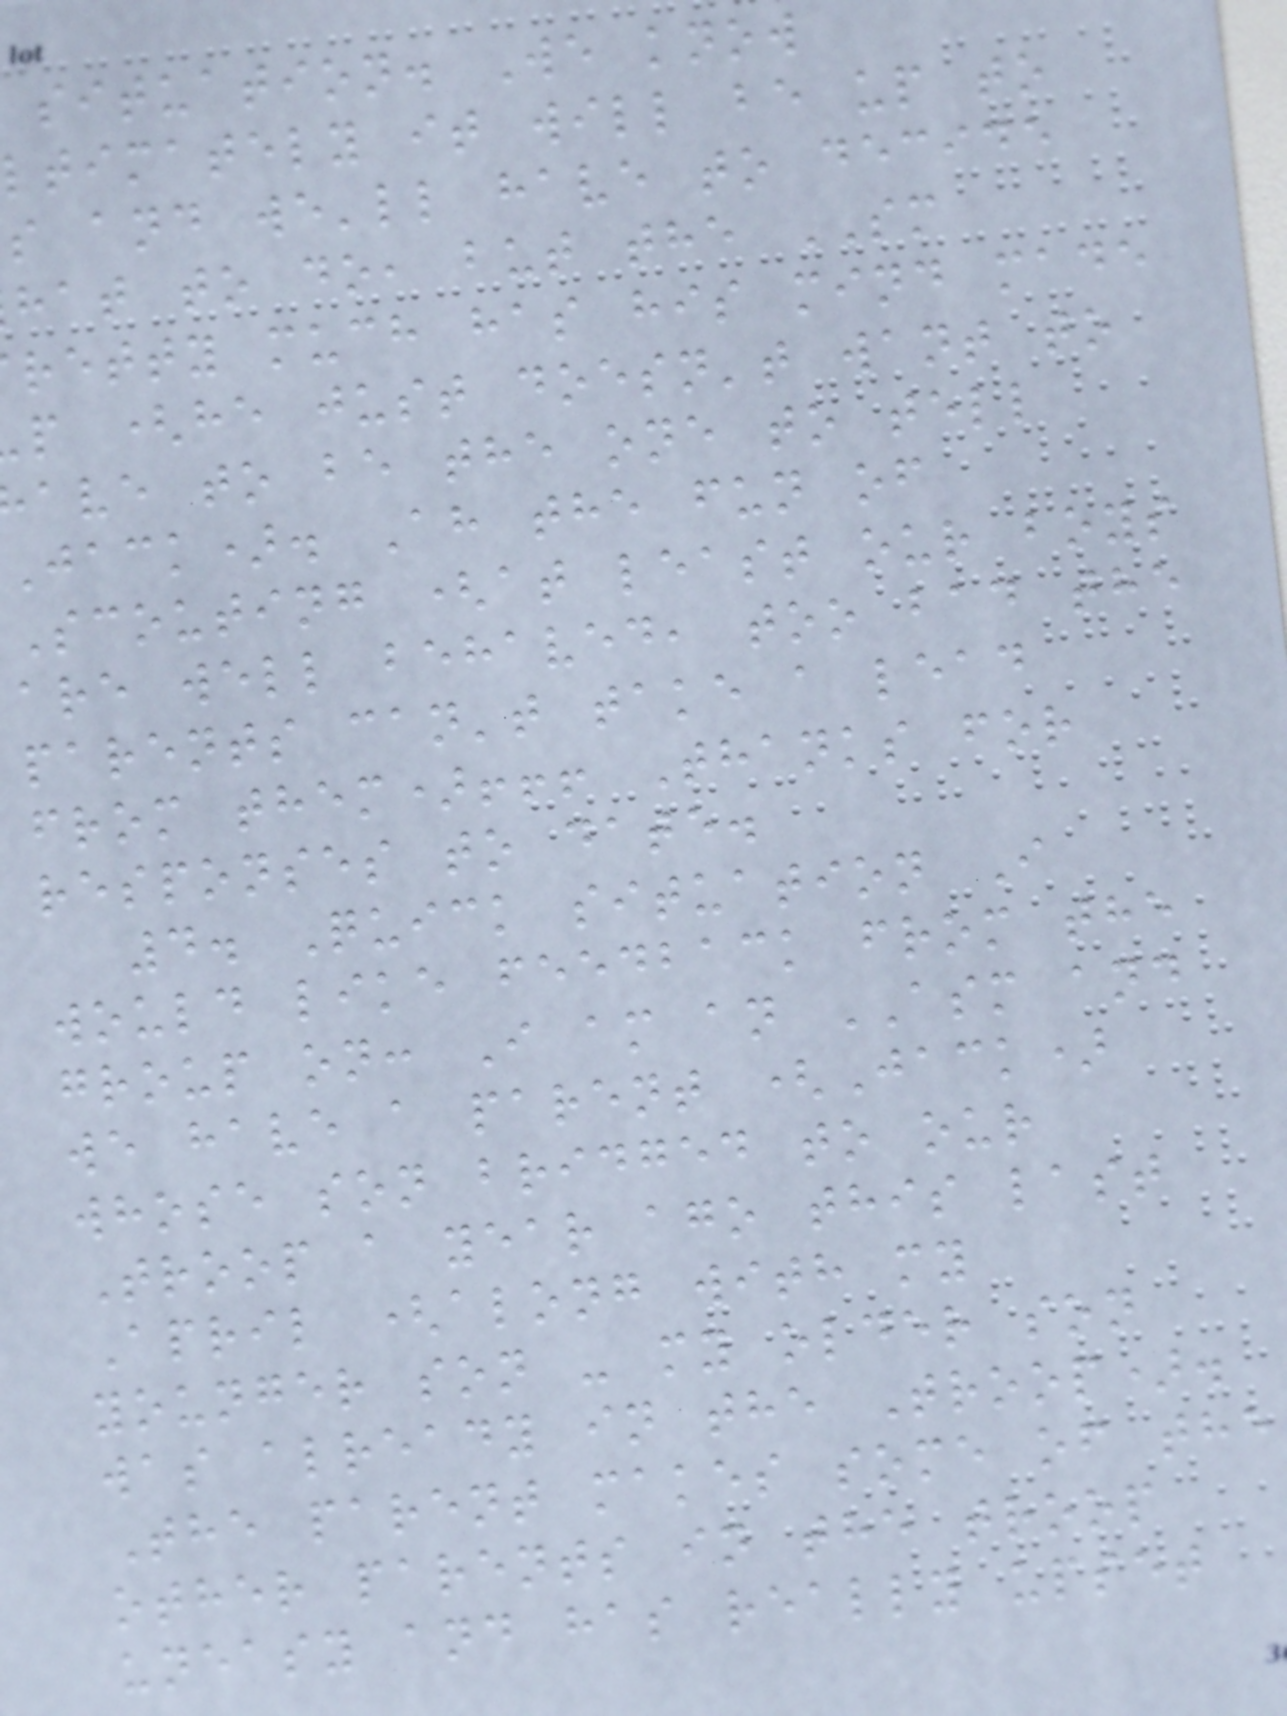situation. We know
ltimately it will be up to
s and we'll have to decide
hat to do, but the SM
retty much has his mind made
p (he just doesn't want to
ave to be the one to tell
Jack). Ah the fun of
Scouting (at least our boys
are well behaved, too bad the
parents can't take a lead
from them)!!! Thanks for
responses to date.
4. Quick situation I
would like feedback from the
group on: I am an ASM and
we have a parent (Jack)
whose son bridged to our
Troop a year ago this last
April (along with my
younger son - my older son
was already in the Troop).
The parent makes some of the
other parents in the troop
uneasy and has really upset
